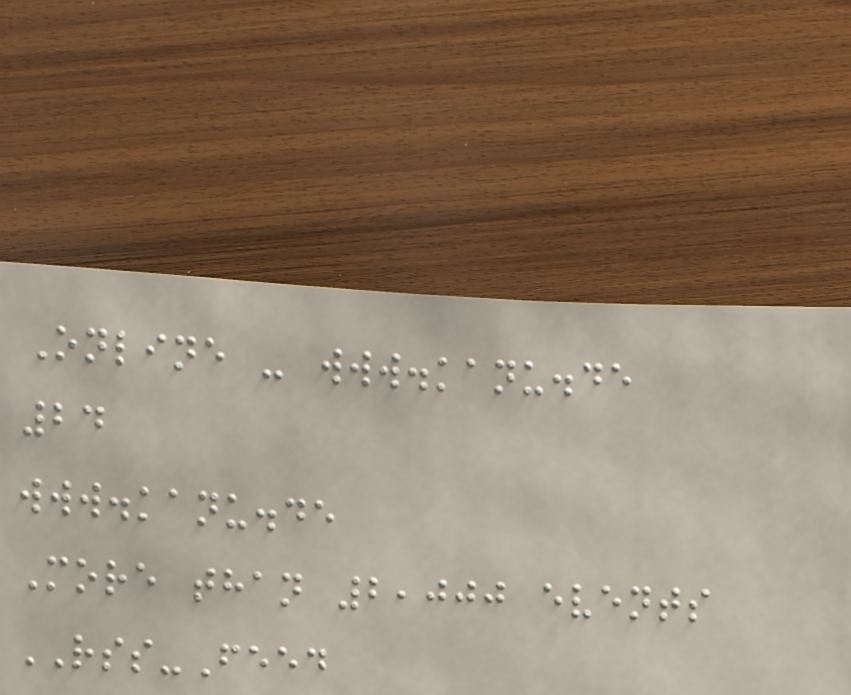Online - www.kanu.de
24
www.kanu.de
More than 2,000 events
RSS-Feed
